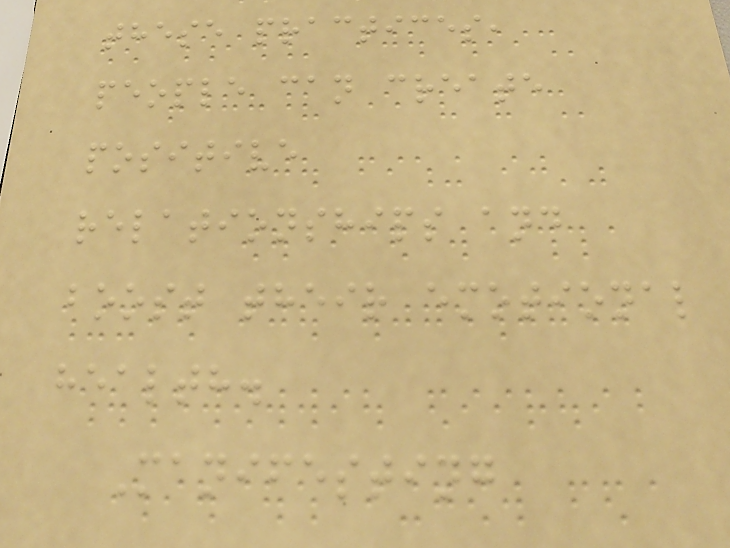these practices,
people can create
positive
relationships and
boost their emotional
health.
Manifesting
